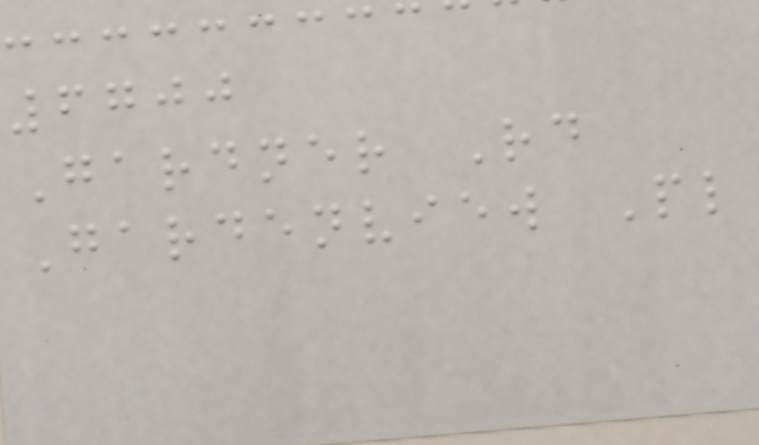6700
Gardner Rd
Gardenview Pl
